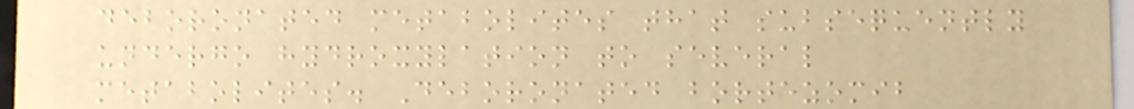deboronated metabolites that subsequently
undergo hydroxylation to several
metabolites. Deboronated bortezomib
